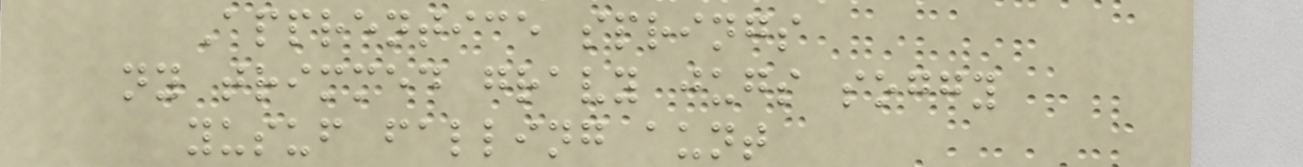Apprentice springs
ny trimmed gravy jugs soggy
yusuf falling aunt
